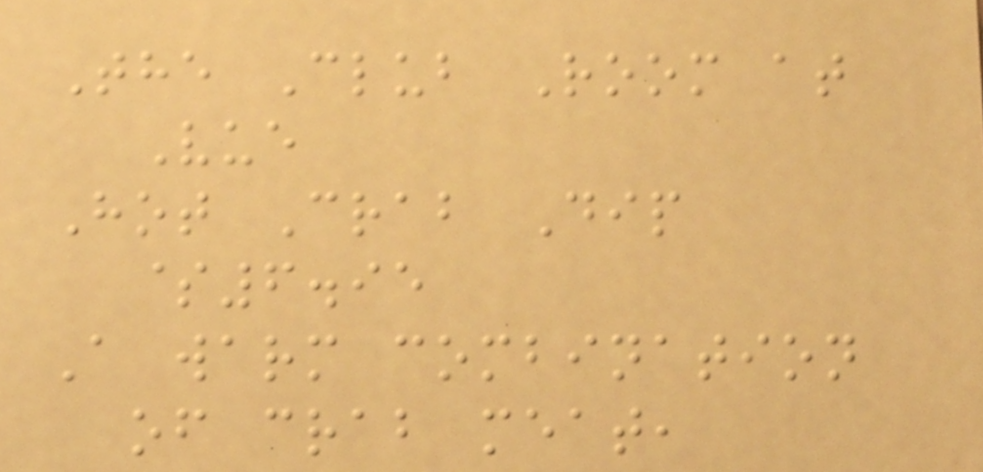The Club Room at
Vue
Hot Crab Dip
$6.95
A warm combination
of crab meat,
